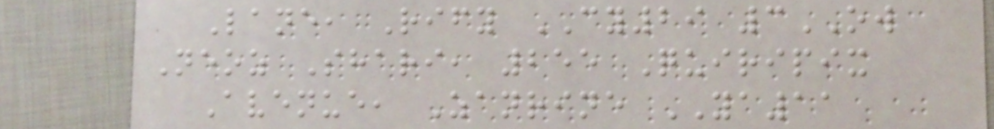Lane, Rify CY29 3OW
Neoz Shari, 255 Quiripix
Avenue, Zanrine YA11
